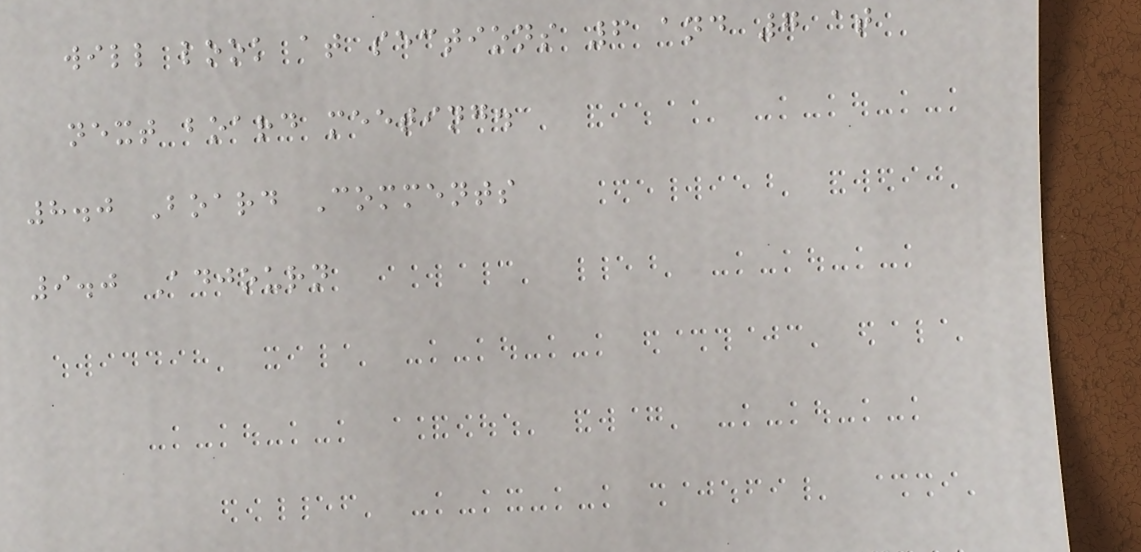will look at sections 6 and 7 at
next board meeting.
8.0 Board Comments
9.0 Adjourn
